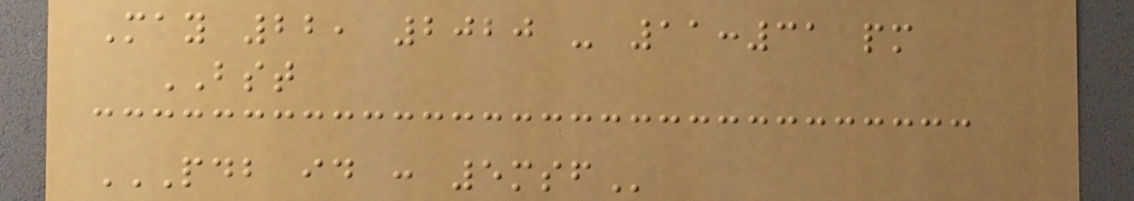May 22, 2020 - 11:31 pm
BST
PDB ID : 5MSF
